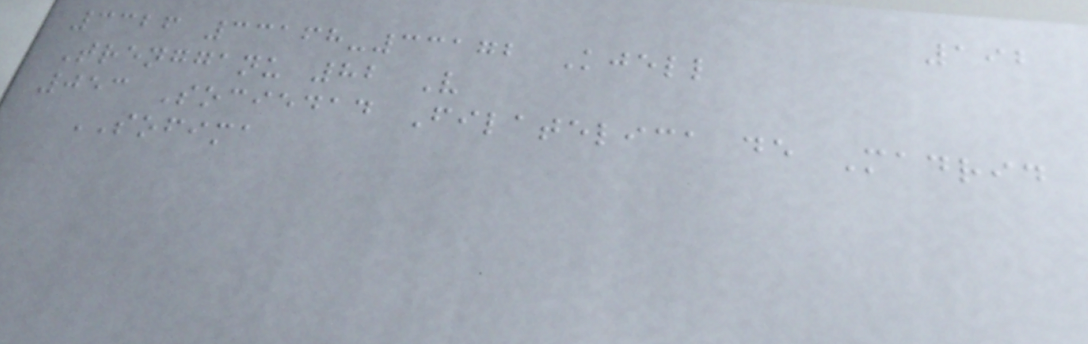192
3326 33168-33172 Kjell
Trengganu 82 V
053 Sociedad Filatelica de Madrid
SOFIMA
